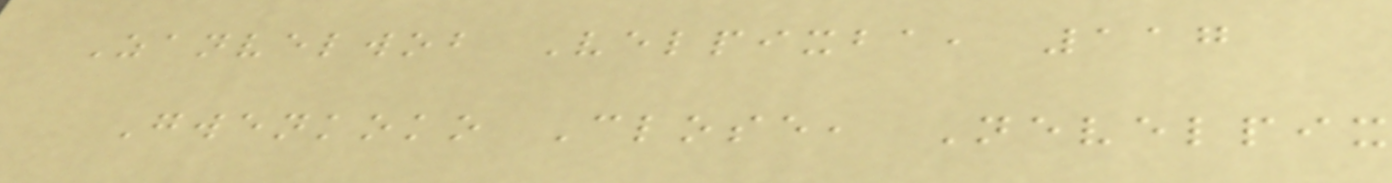Zanvelwob Velpixba, 117
Gwenkoko Close, Nevelpix
